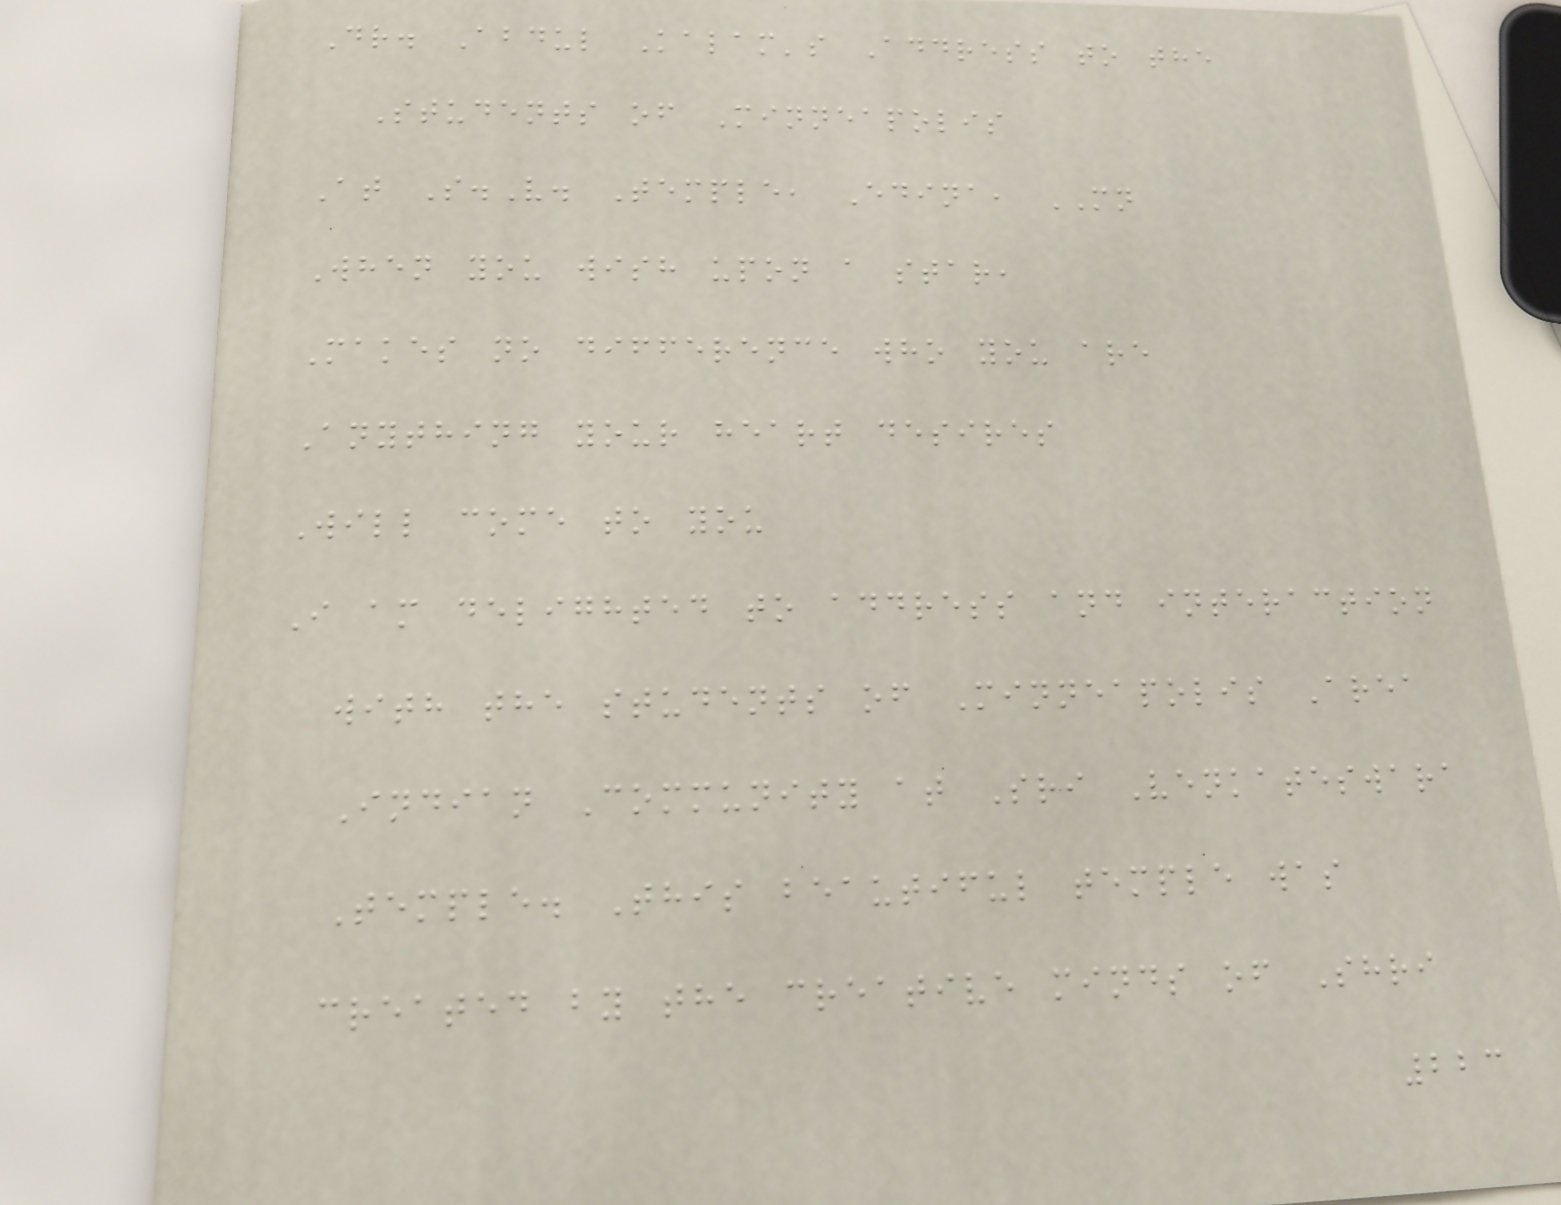Dr. Abdul Kalam's Address to the
Students of Minneapolis
At S.V. Temple, Edina, MN
When you wish upon a star,
Makes no difference who you are
Anything your heart desires
Will come to you
I am delighted to address and interaction
with the students of Minneapolis Area
Indian Community at Sri Venkateswara
Temple. This beautiful temple was
created by the creative minds of Shri
223
